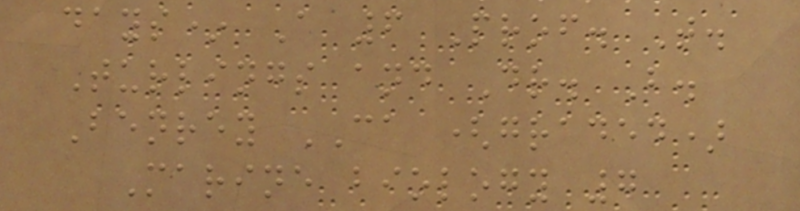days* A 6 Prof. T.
Turlings and Dr. B.
Benrey CA (graded)
Marine biology 7
